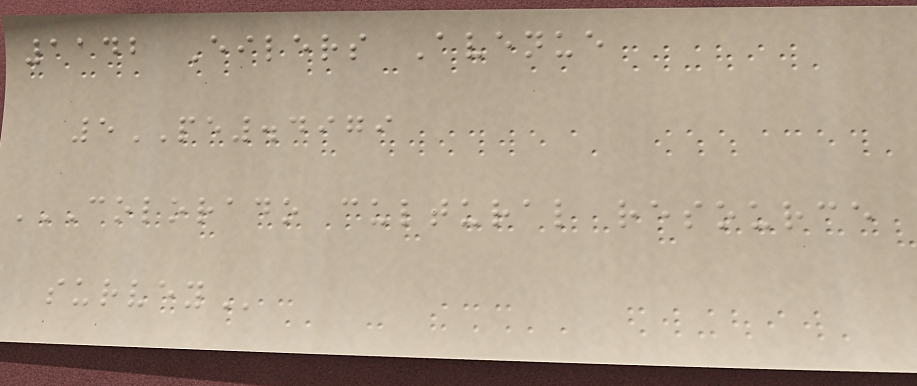1142 Eilers Avenue
5PE.4979
COLORADO CULTURAL RESOURCE
SURVEY
